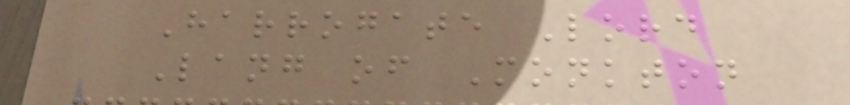Harrogate Lord
Lang of Monkton
